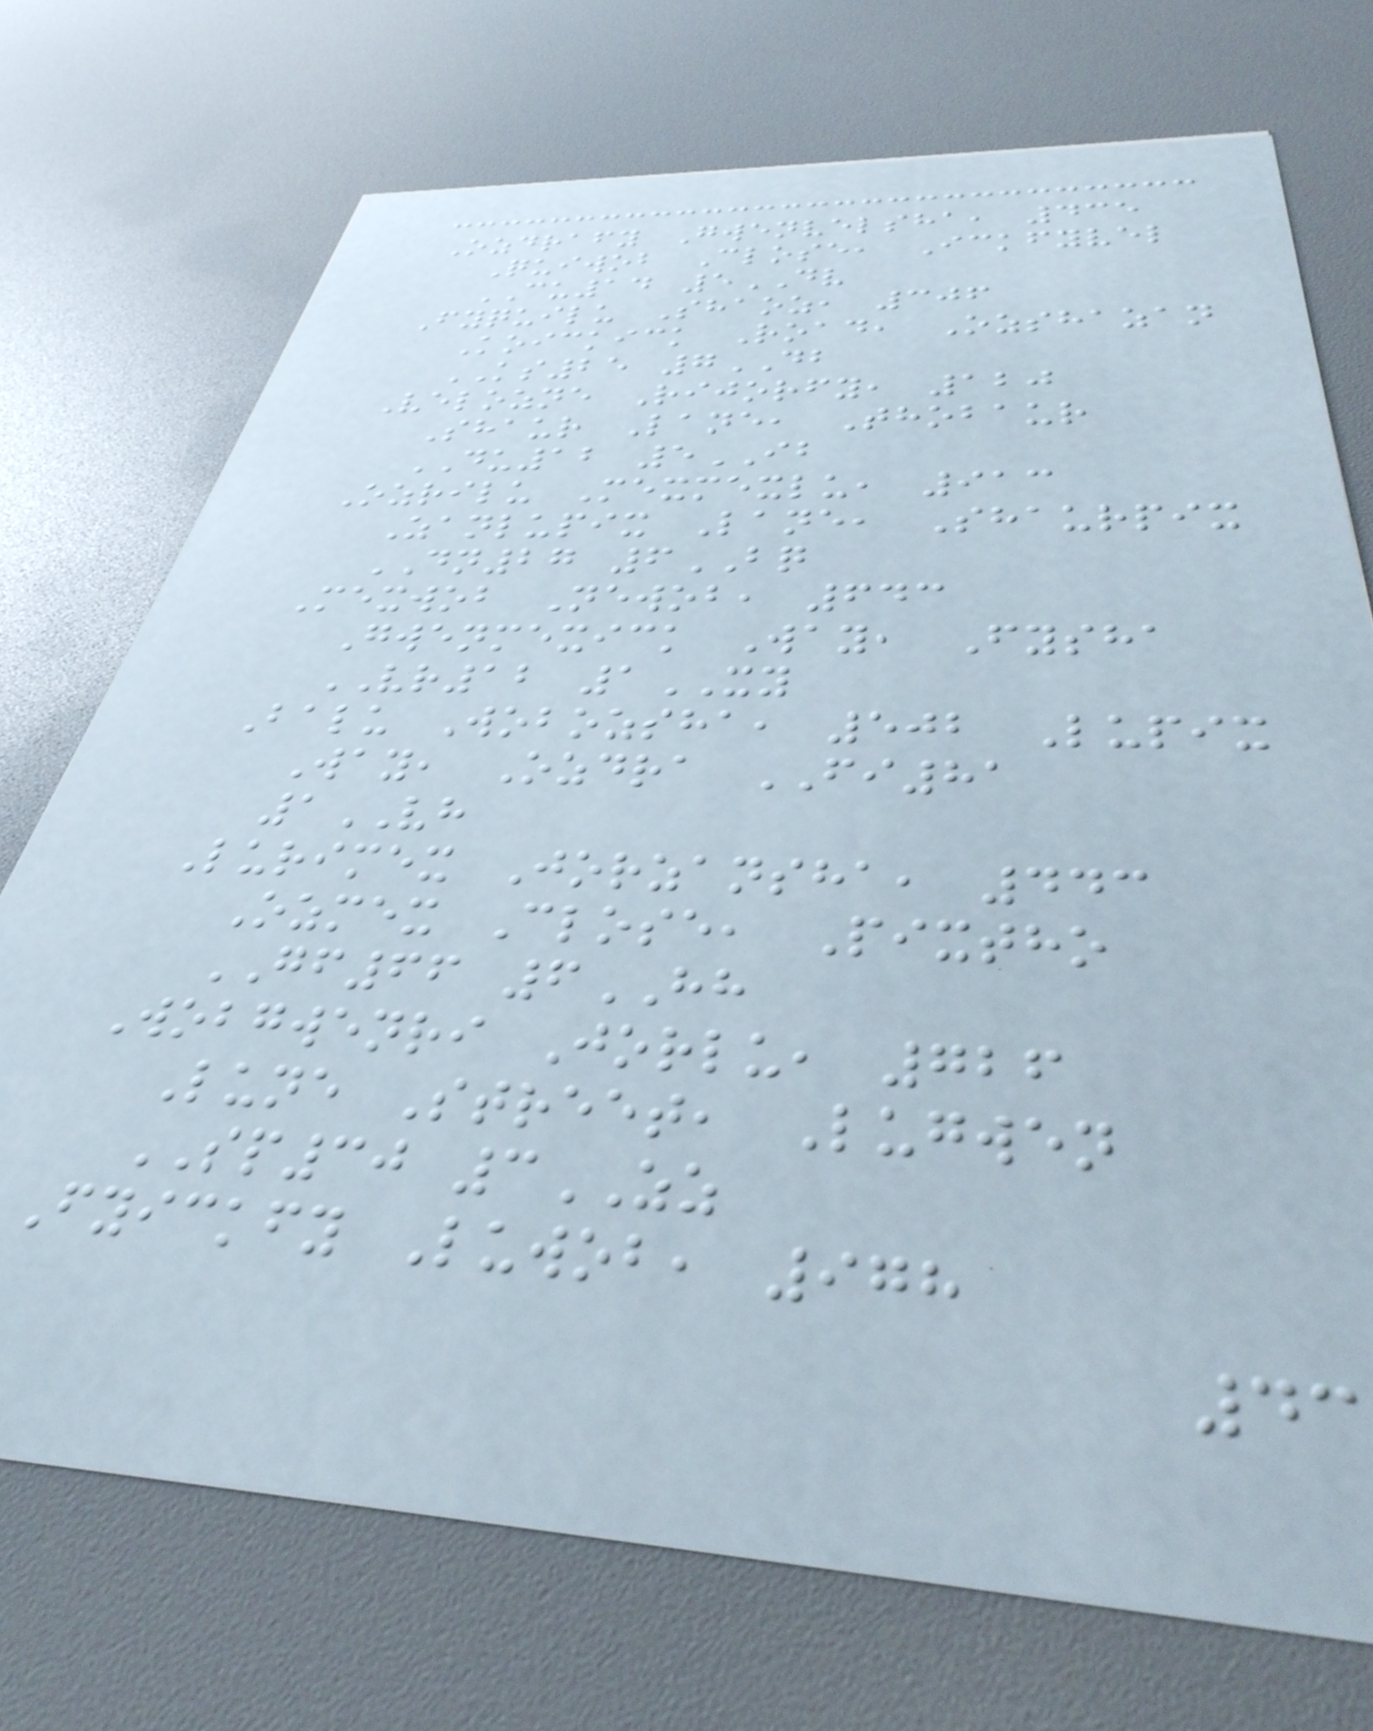Ozdrafy Gwenvelsha, 435
Quiwob Close, Ickfyvel
CU14 5DV
Fyquilu Shaoz, 306
Koickick Road, Ozshazan
KS25 7DB
Velozne Rijorfy, 120
Shaur Lane, Thobaur
DU12 5IB
Ozrilu Mexmexlu, 913
Zanlupix Lane, Shaurpix
DN27 6BQ
Mexwob Newob, 643
Gwenmexick Way, Fysha
VR12 1XY
Balu Wobozsha, 502 Lupix
Way, Ozdra FI81
1VH
Lurimex Jorzansha, 443
Ozmex Close, Pixtho
GF66 6HH
Wobgwenri Jorlu, 726
Lune Street, Lugwen
SP30 3ZZ
Fyickfy Luwob, 978
43
